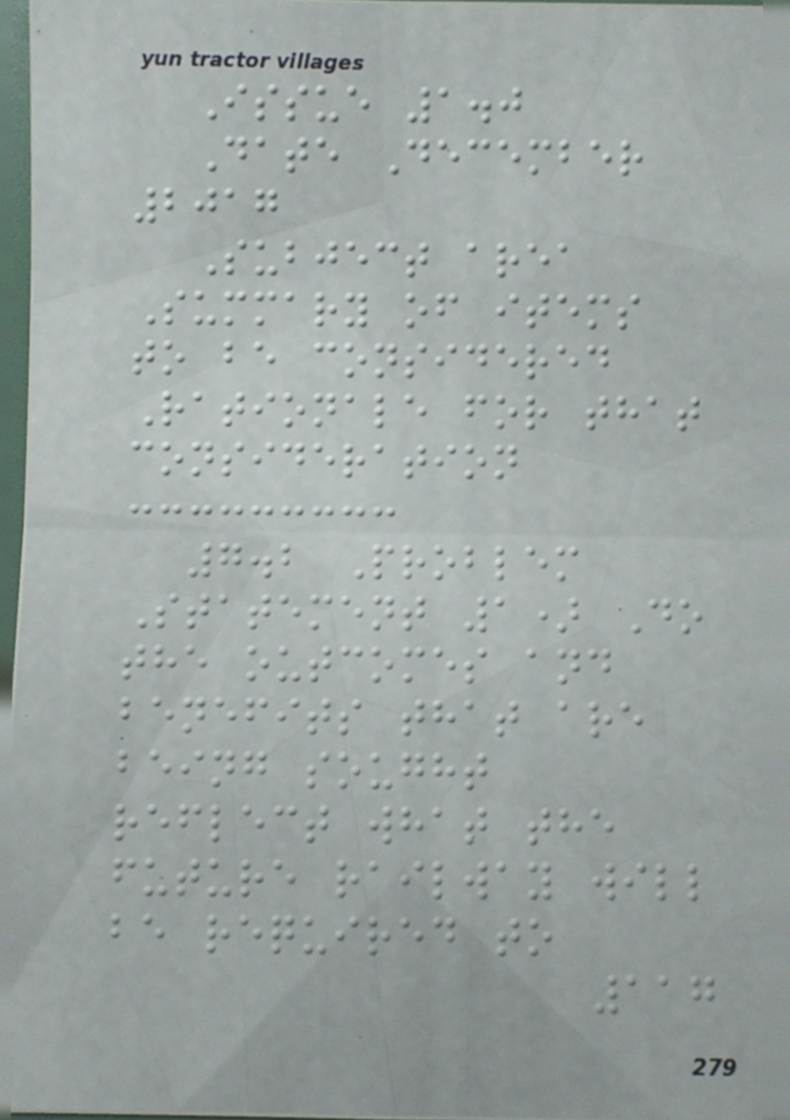Issue 1.0
Date December
2017
Subject area
Summary of items
to be considered
Rationale for that
consideration
7.2 Problem
Statement 1) Do
the outcomes and
benefits that are
being sought
reflect what the
future railway will
be required to
117
